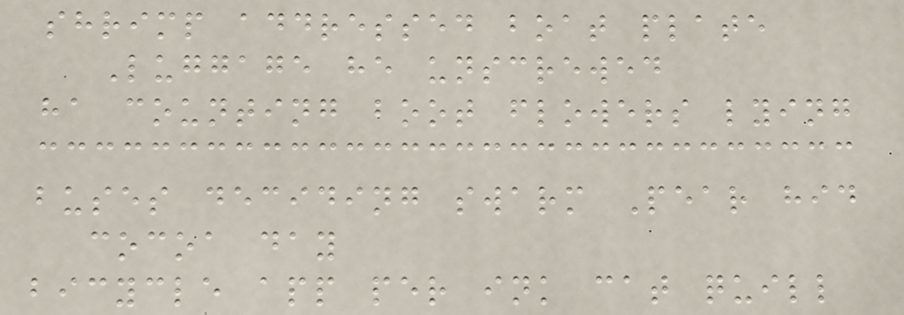shrimp addressed boat plate
Luggage he unscrewed
ha counting boot flowers lying
buses deciding swarm Pear hid
cocoa day
bicycle app per ink cat quill
